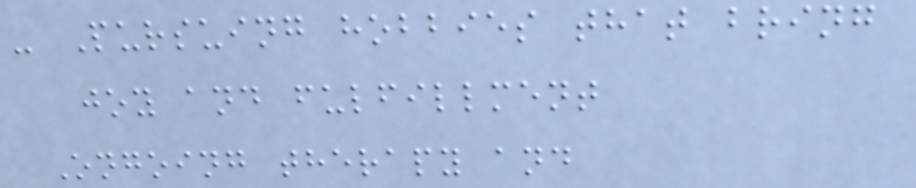- Pursuing hobbies that bring
joy and fulfillment
Ongoing therapy and
